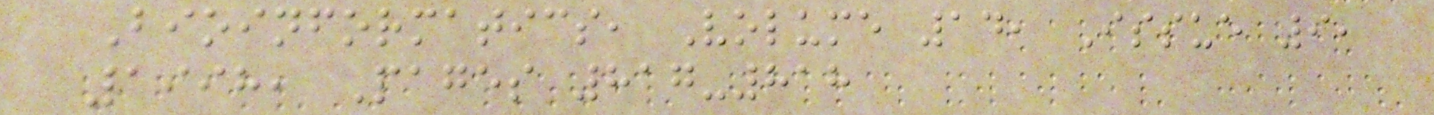Bioinformatics, Volume 14, Issue 9,
1998, Pages 817-818
